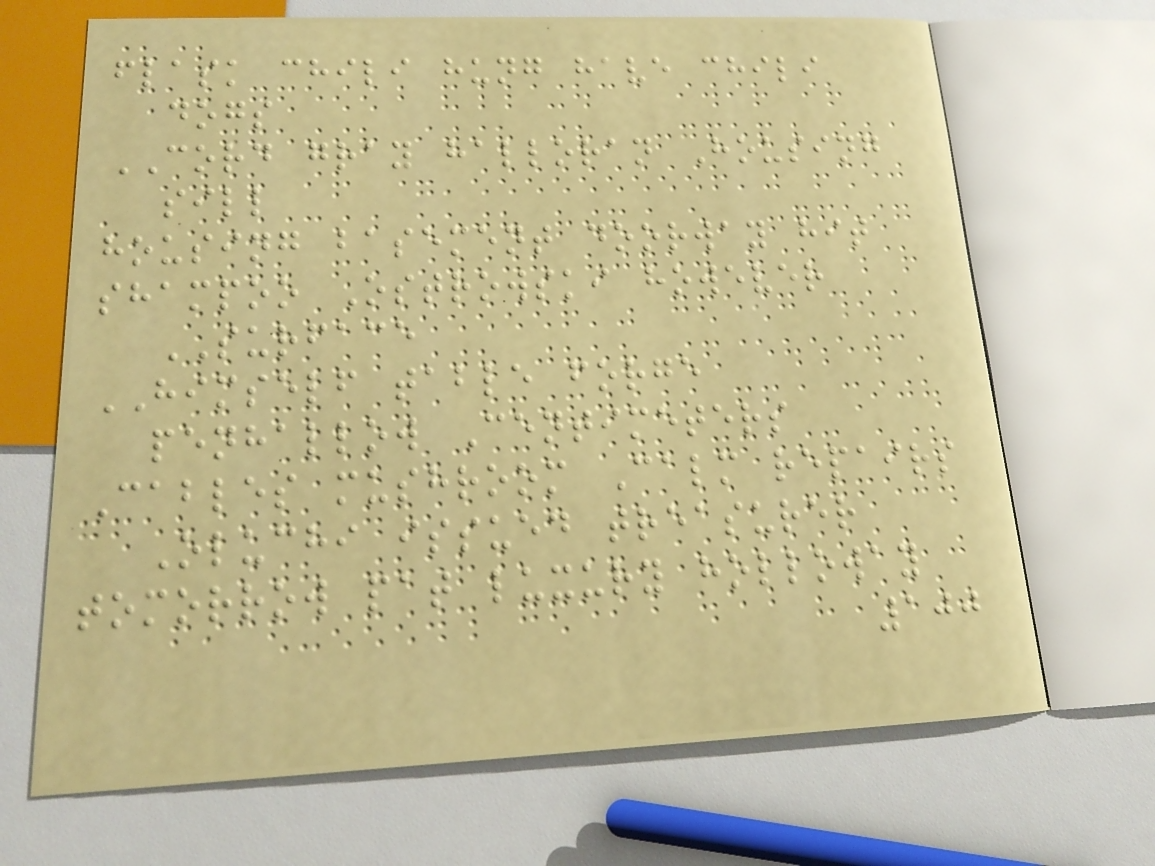flask chili hung have chili
dogs
CORD gray halloran Housing
sill
housing basement doorway hit
shampoo Ostrowski however
SURFACE
HIMSELF table forge
penhallow Centimeters
Cables mushroom Calm repairs
Oluchi issued treasurer
tomorrow pat luxury holloway
100
